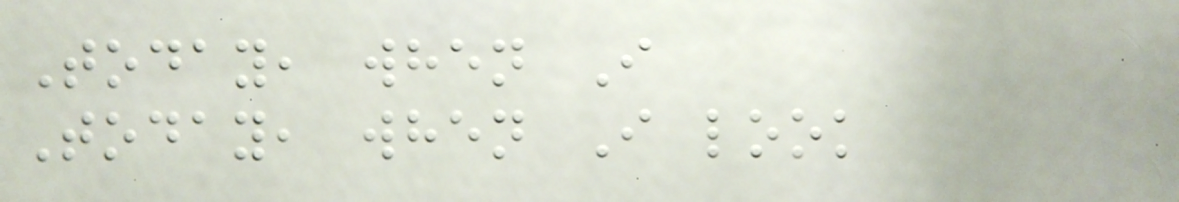Today, when I
Today, when I look
